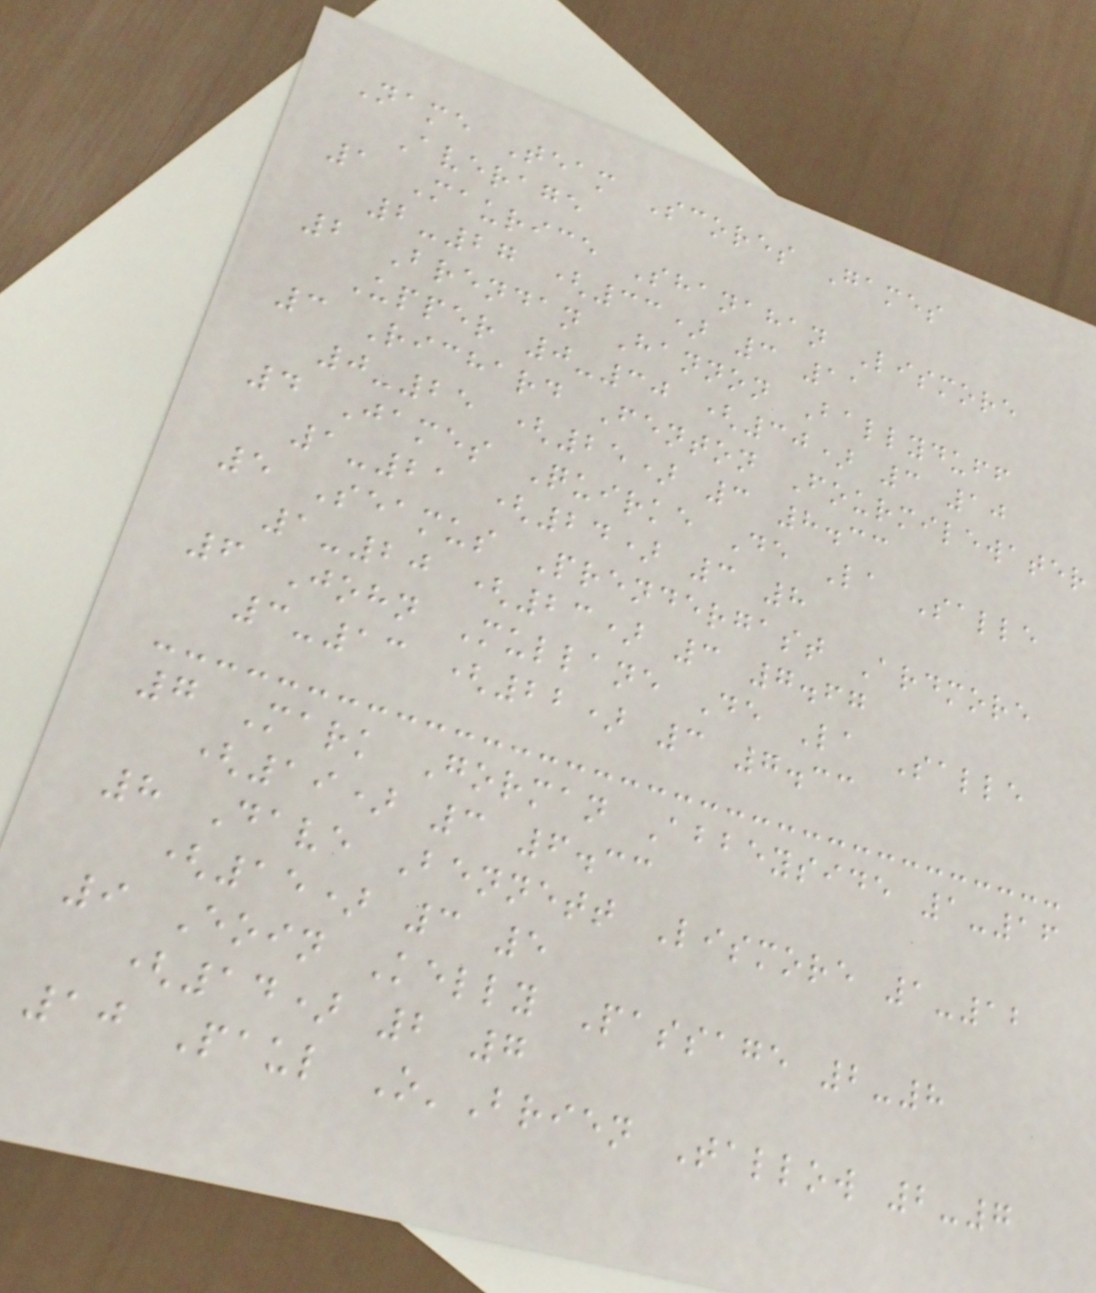Name Team Scores Games
Average
1 Maurice Shanahan Lismore
2-27 (33) 3 11
2 Brendan Hannon Ballyduff
Upper 0-30 (30) 3 10
3 Richard Fenton Fourmilewater
0-25 (25) 3 8.33
4 James Quirke De La Salle
1-21 (24) 3 8
5 Seamus Prendergast Ardmore
1-20 (23) 3 7.67
6 John Mullane De La Salle
3-13 (22) 3 7.33
7 Mark Gorman Abbeyside 1-16
(19) 3 6.33
8 Dave Bennett Lismore 1-12
(15) 3 5
9 Eoin Kelly Passage 2-8
(14) 2 7
10 Paul O'Brien Tallow 2-7
